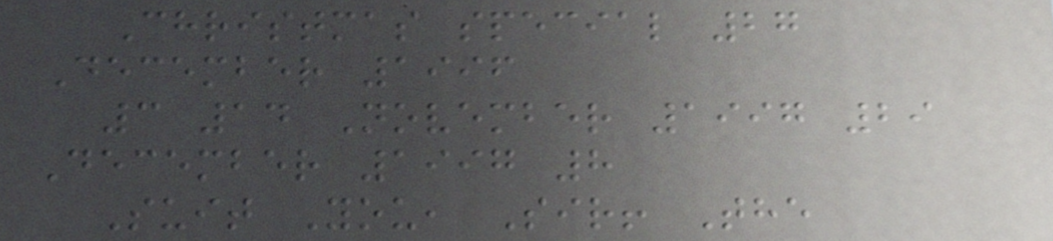Christmas special 27
December 1996
3 14 November 1997 29
December 1997 8
Suit You, Sir! The
